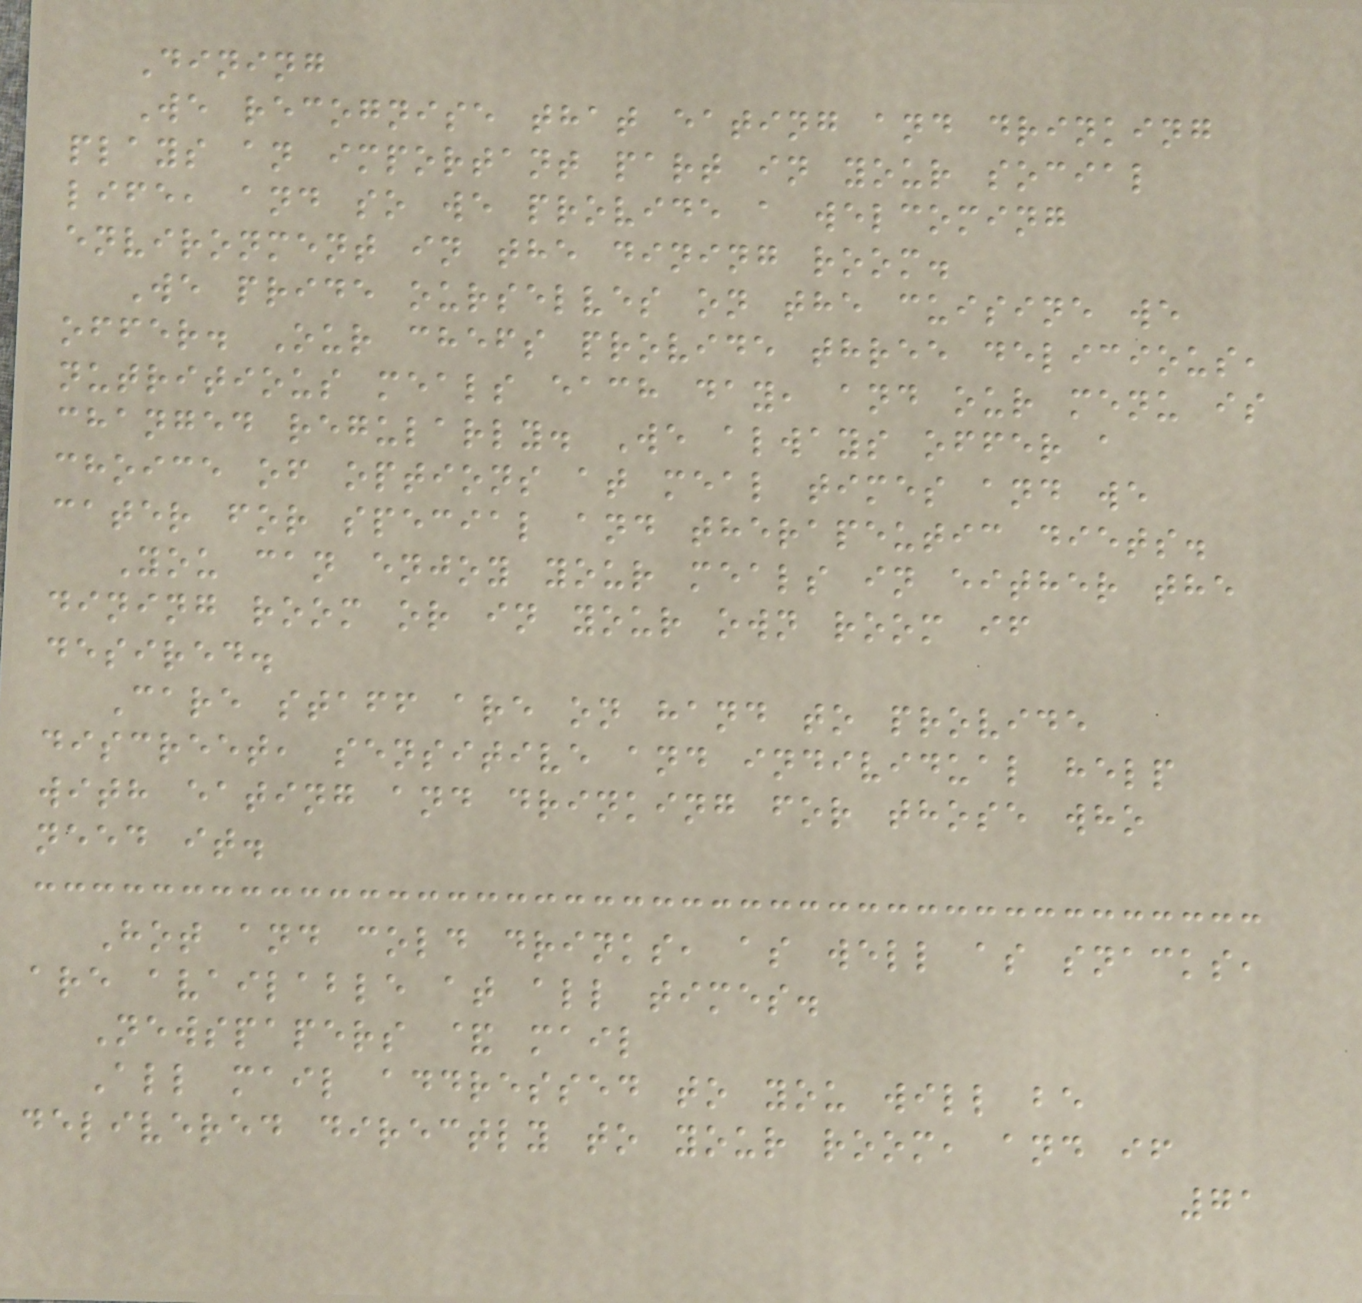Dining
We recognise that eating and drinking
plays an important part in your social
life, and so we provide a welcoming
environment in the dining room.
We pride ourselves on the cuisine we
offer. Our chefs provide three delicious,
nutritious meals each day, and our menu is
changed regularly. We always offer a
choice of options at meal times and we
cater for special and therapeutic diets.
You can enjoy your meals in either the
dining room or in your own room if
desired.
Care staff are on hand to provide
discreet, sensitive and individual help
with eating and drinking for those who
need it.
Hot and cold drinks, as well as snacks,
are available at all times.
Newspapers & mail
All mail addressed to you will be
delivered directly to your room, and if
71
